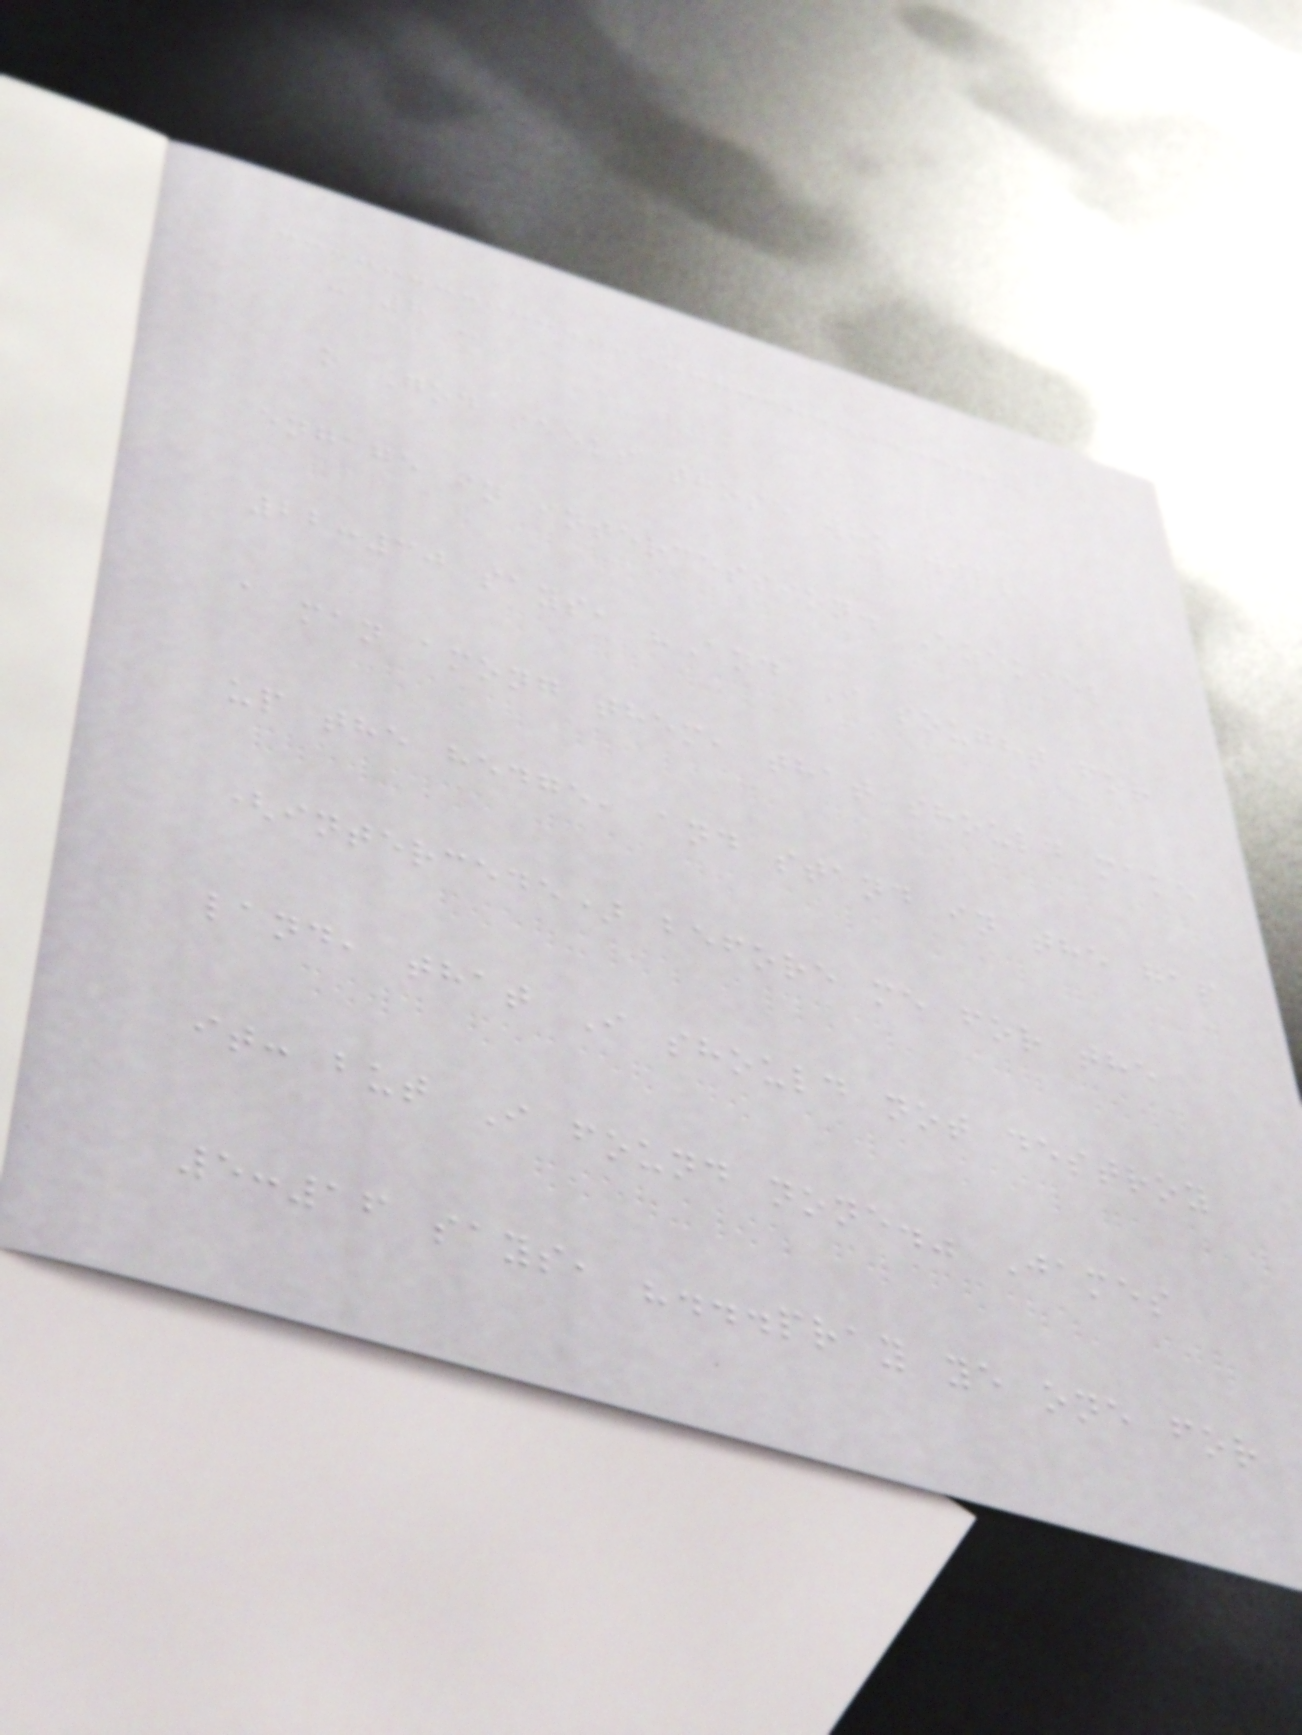- 8 -
o God seeks those who will
engage in intercession. Ezekiel
22:30 says, "And I sought for
a man among them, that should make
up the hedge, and stand in the gap
(intercede) before me for the
land, that I should not destroy
it: but I found none." James
5:16 says, "...pray ye one for
